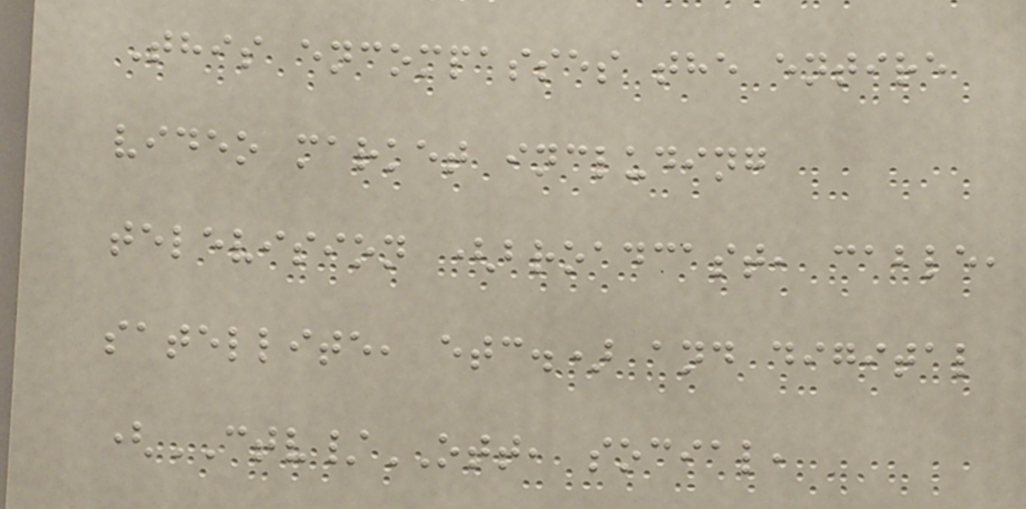This encompasses the entire
video market including
television (broadcast, cable,
satellite, etc.) and digital
(CTV/OTT, social,
